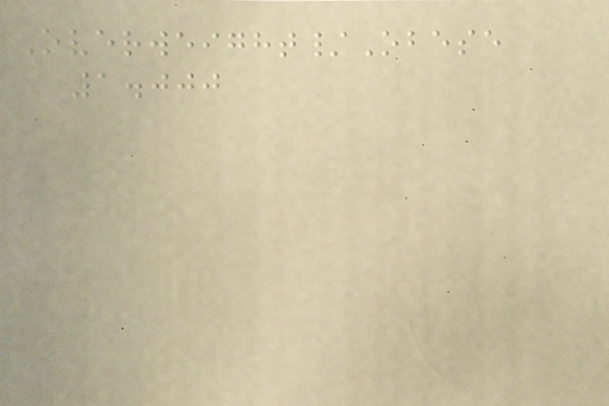Overweight/Obese
1.000
